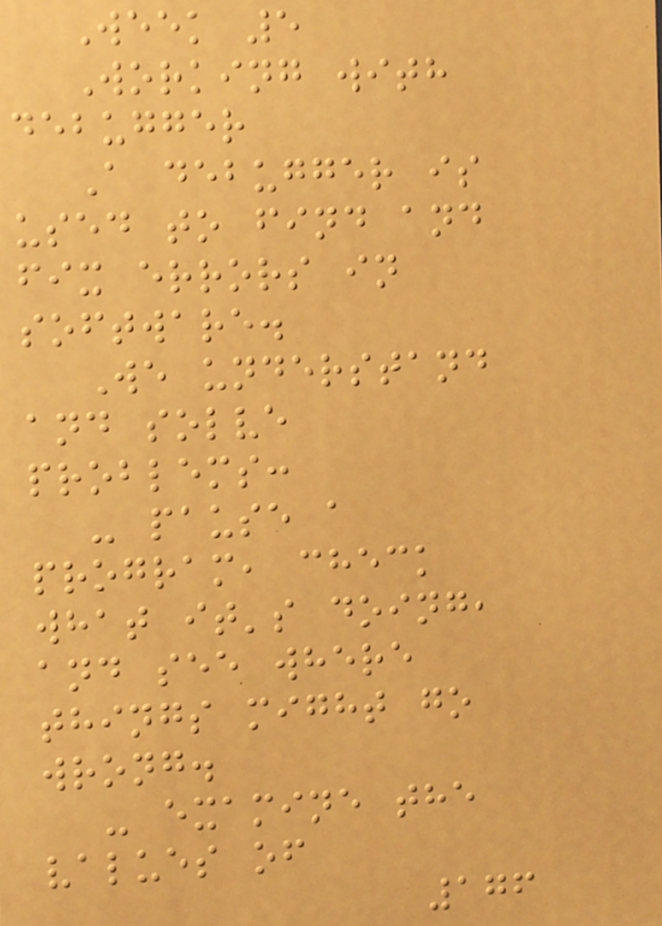Week 5
Working with
debugger
A debugger is
used to find and
fix errors in
software.
We understand
and solve
problems:
- pause a
program, check
what it's doing,
and see where
things might go
wrong.
- examine the
values of
176
